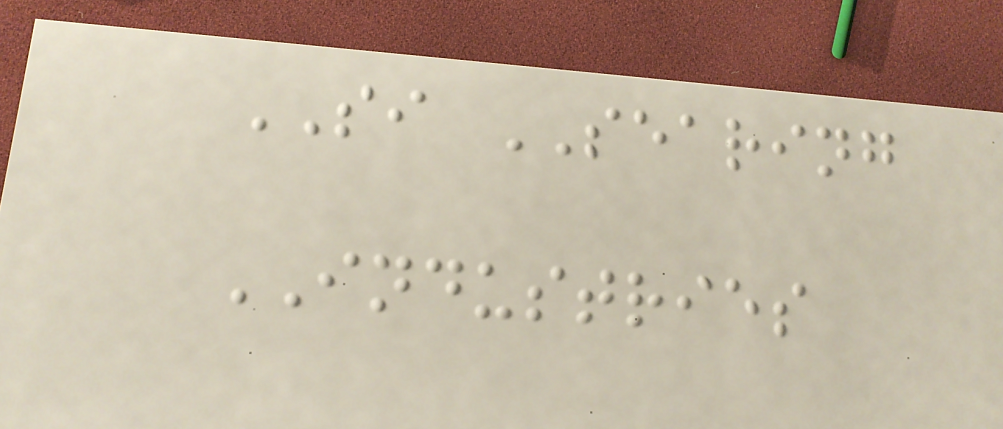SI SEARING
INDUSTRIES
